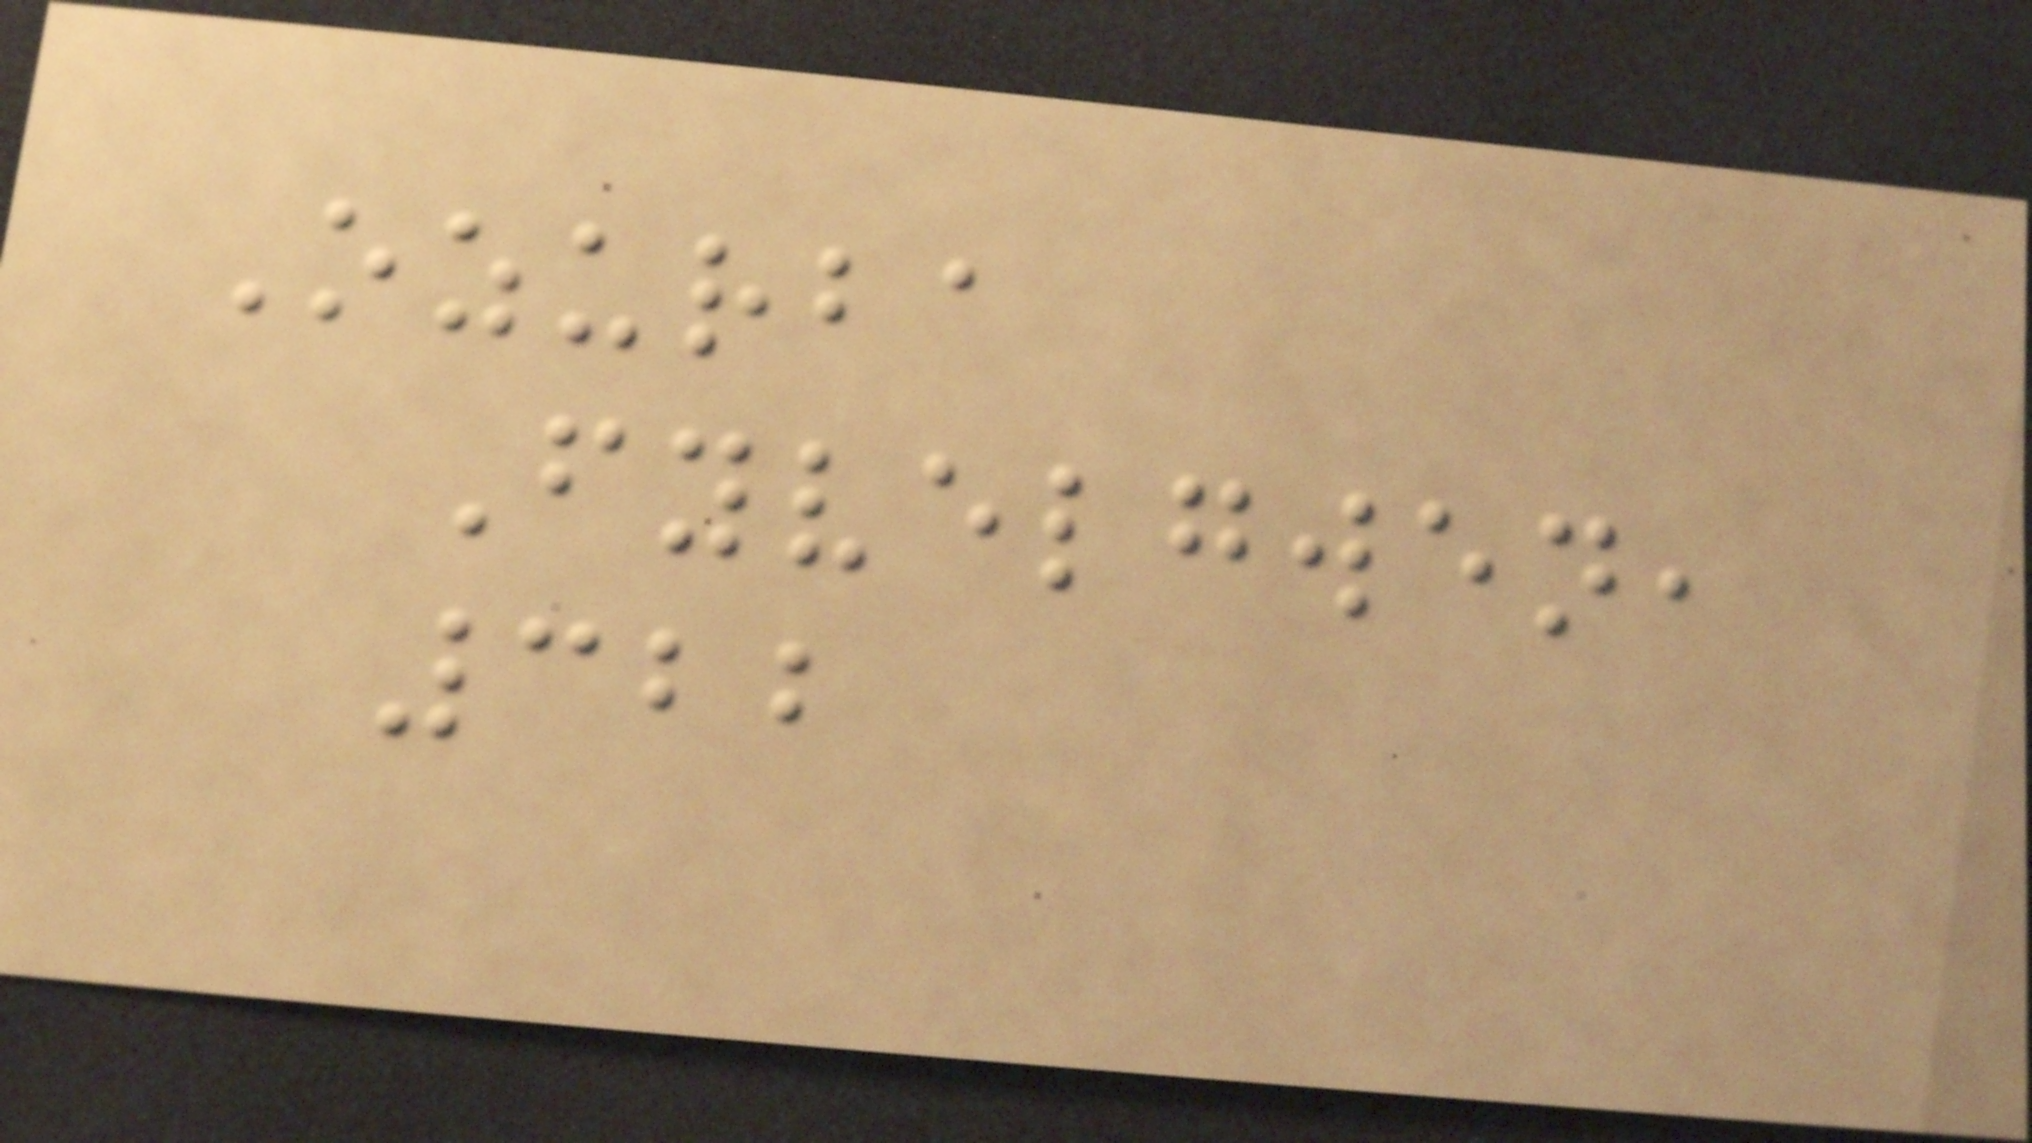Ozurba
Fyvelgwen,
322
